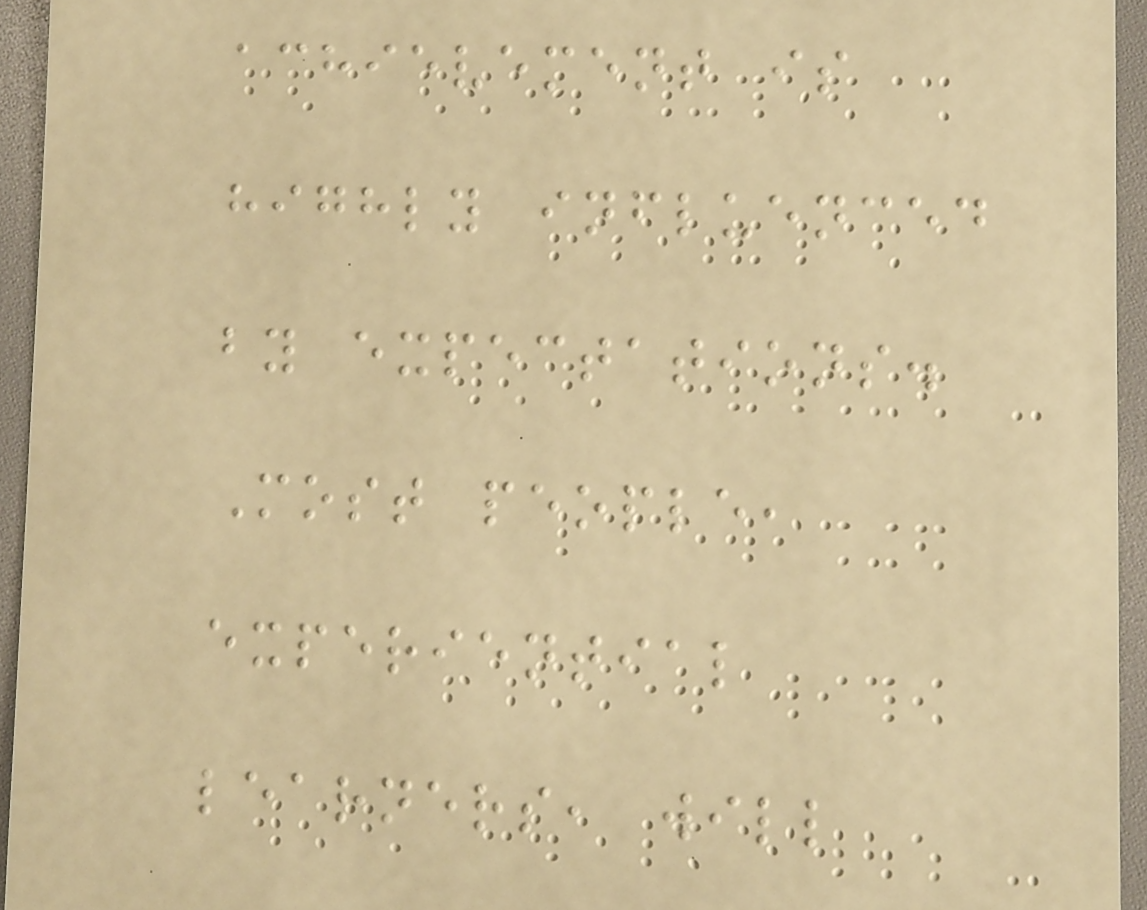achievement is
highly influenced
by expectations.
Most people,
experiential
learners, will
